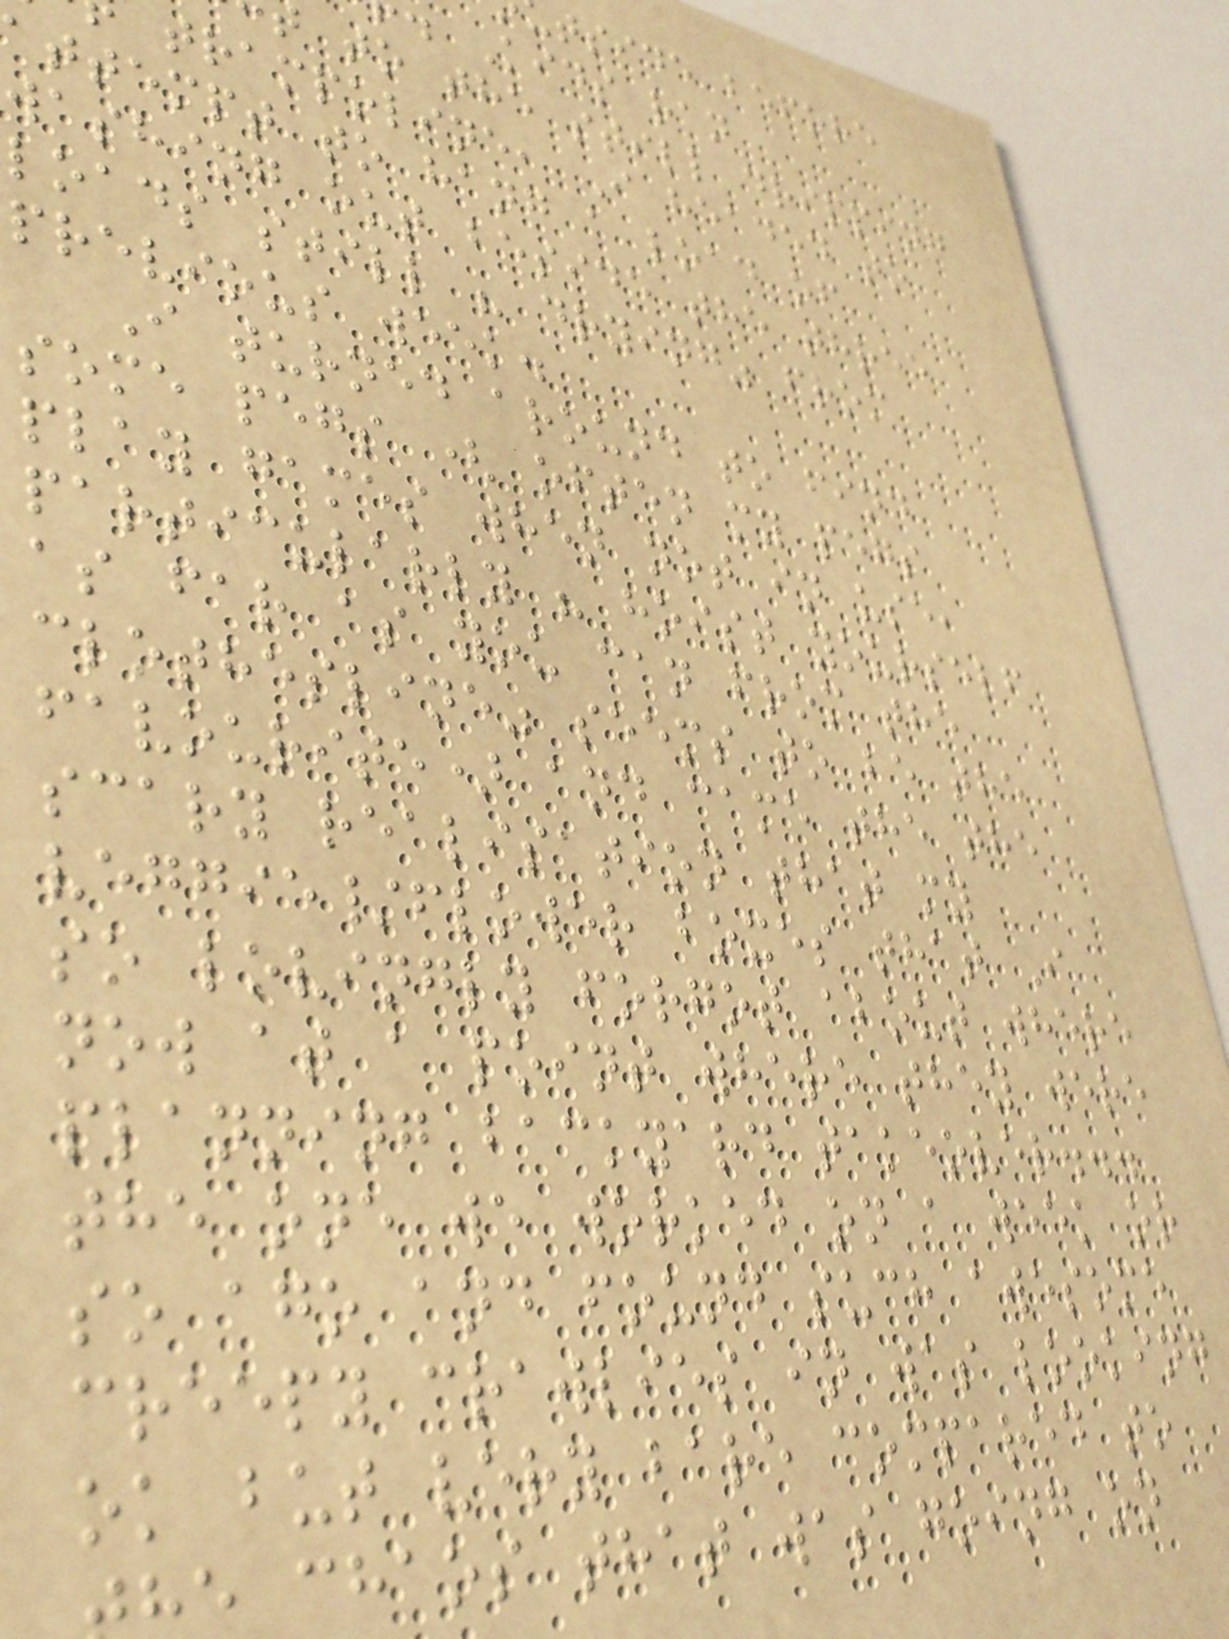tside before
Kids ran
to the still dripping
trampoline, I headed to
attempt to hang a load of
washing out beside the three
loads still " drying" from
previous week.
I turned around to find
some pegs ( often my pegs
play games when not in use,
particularly " hoist yourself
as far as you can from the
clothesline" seems to be the
favourite) and came the the
scary realisation that my
veggie/flower boxes that I
so lovingly forgot about where
now at a point where they were
planning backyard takeover...
the one we worked on a week or
so ago and found such awesome
creepy crawlies in was looking
ok but very bare compared to
e chaos that was going on
